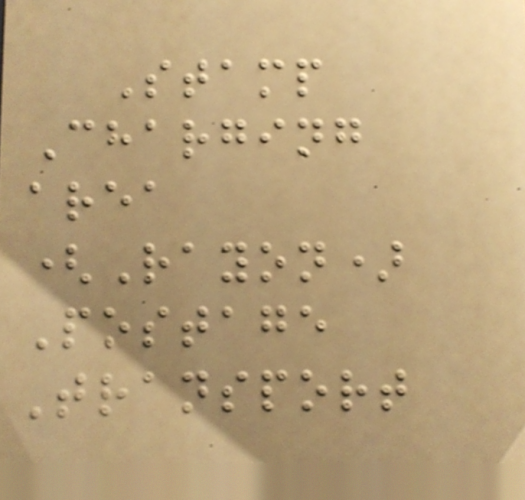Stamp
Charging
area
(Rayon)
Postage
Transport
